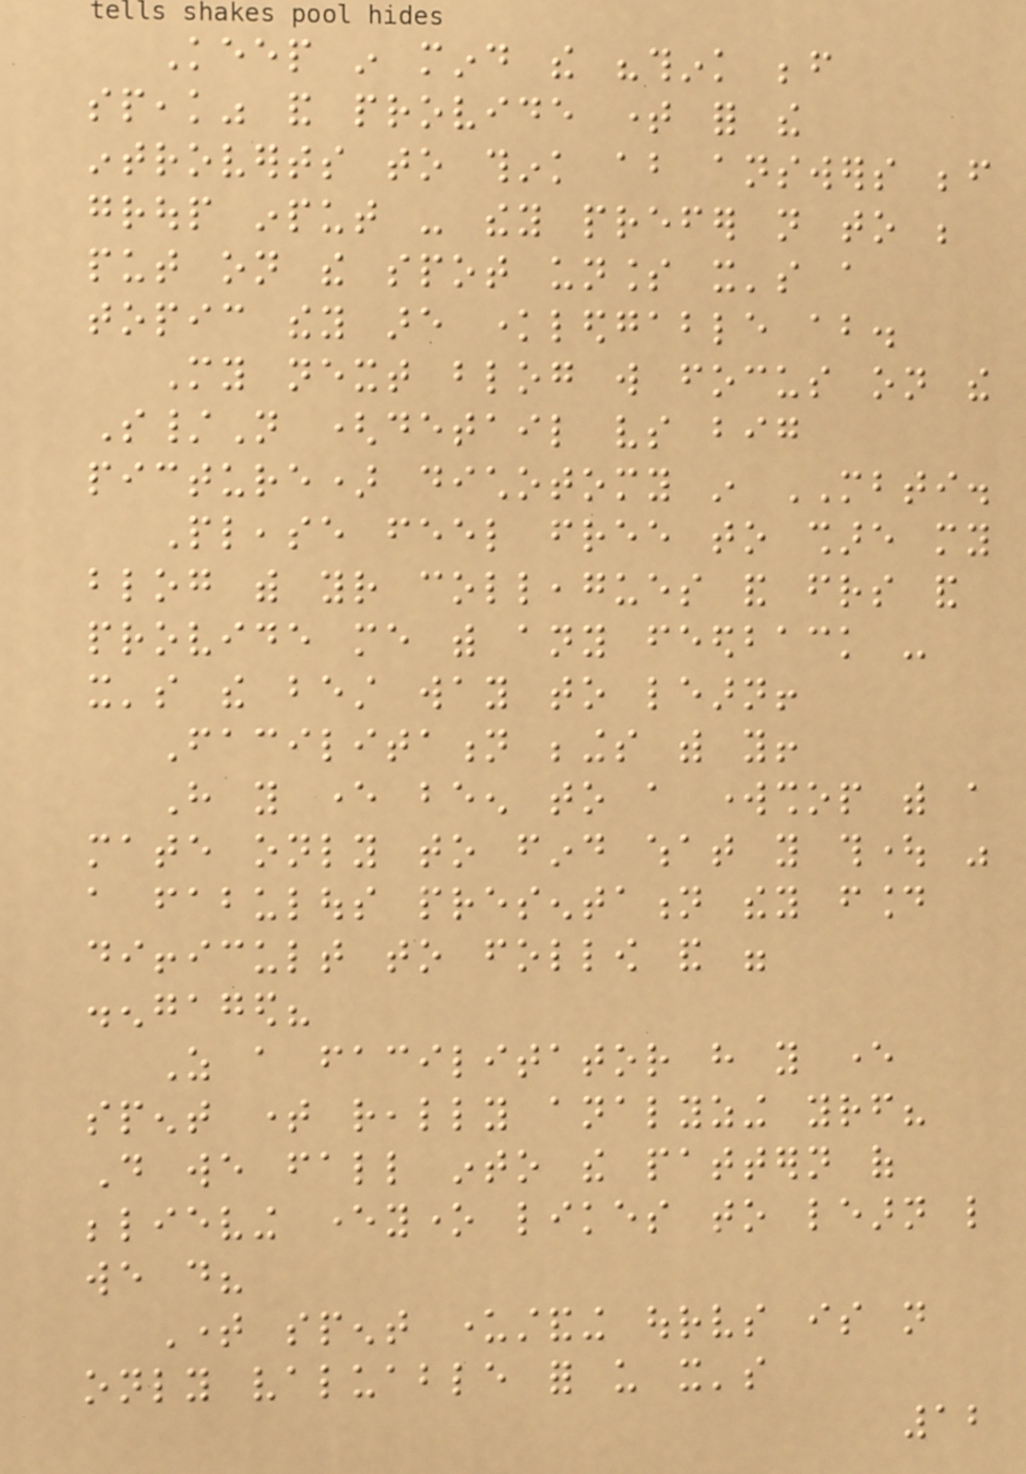Keep in mind the "think before
speak" and provide time for the
introverts to think about answers before
group input - they prefer not to be
put on the spot unless it's a
topic they are knowledgable about.
My next blog will focus on the
S/N (detail vs big
picture) dichotomy in MBTI.
Please feel free to share my
blog with your colleagues and friends and
provide me with any feedback -
it's the best way to learn!
Facilitation beings with you!
Have you ever been to a workshop with a
mate only to find what you thought was
a fabulous presentation they found
difficult to follow and were
disengaged?
As a facilitator have you ever
spent time really analyzing yourself?
Do we fall into the pattern of
believing everyone likes to learn like
we do?
Time spent understanding ourselves is not
only valuable for us it's
12
